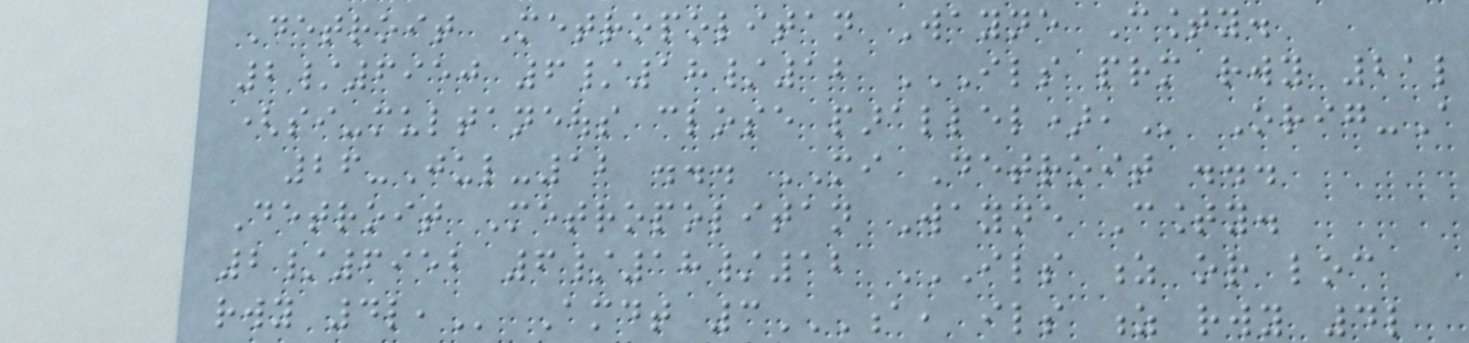Detroit Metropolitan Wayne County.
2/6950 6/18/12 ILS PRM RWY 21L
(SI-MULTANEOUS CLOSE PARALLEL), Orig-A
26-Jul-12 ... MI Detroit ...
Detroit Metropolitan Wayne County.
2/6952 6/18/12 ILS Z OR LOC
RWY 4L, Amdt 3A, ILS Z RWY 4L
